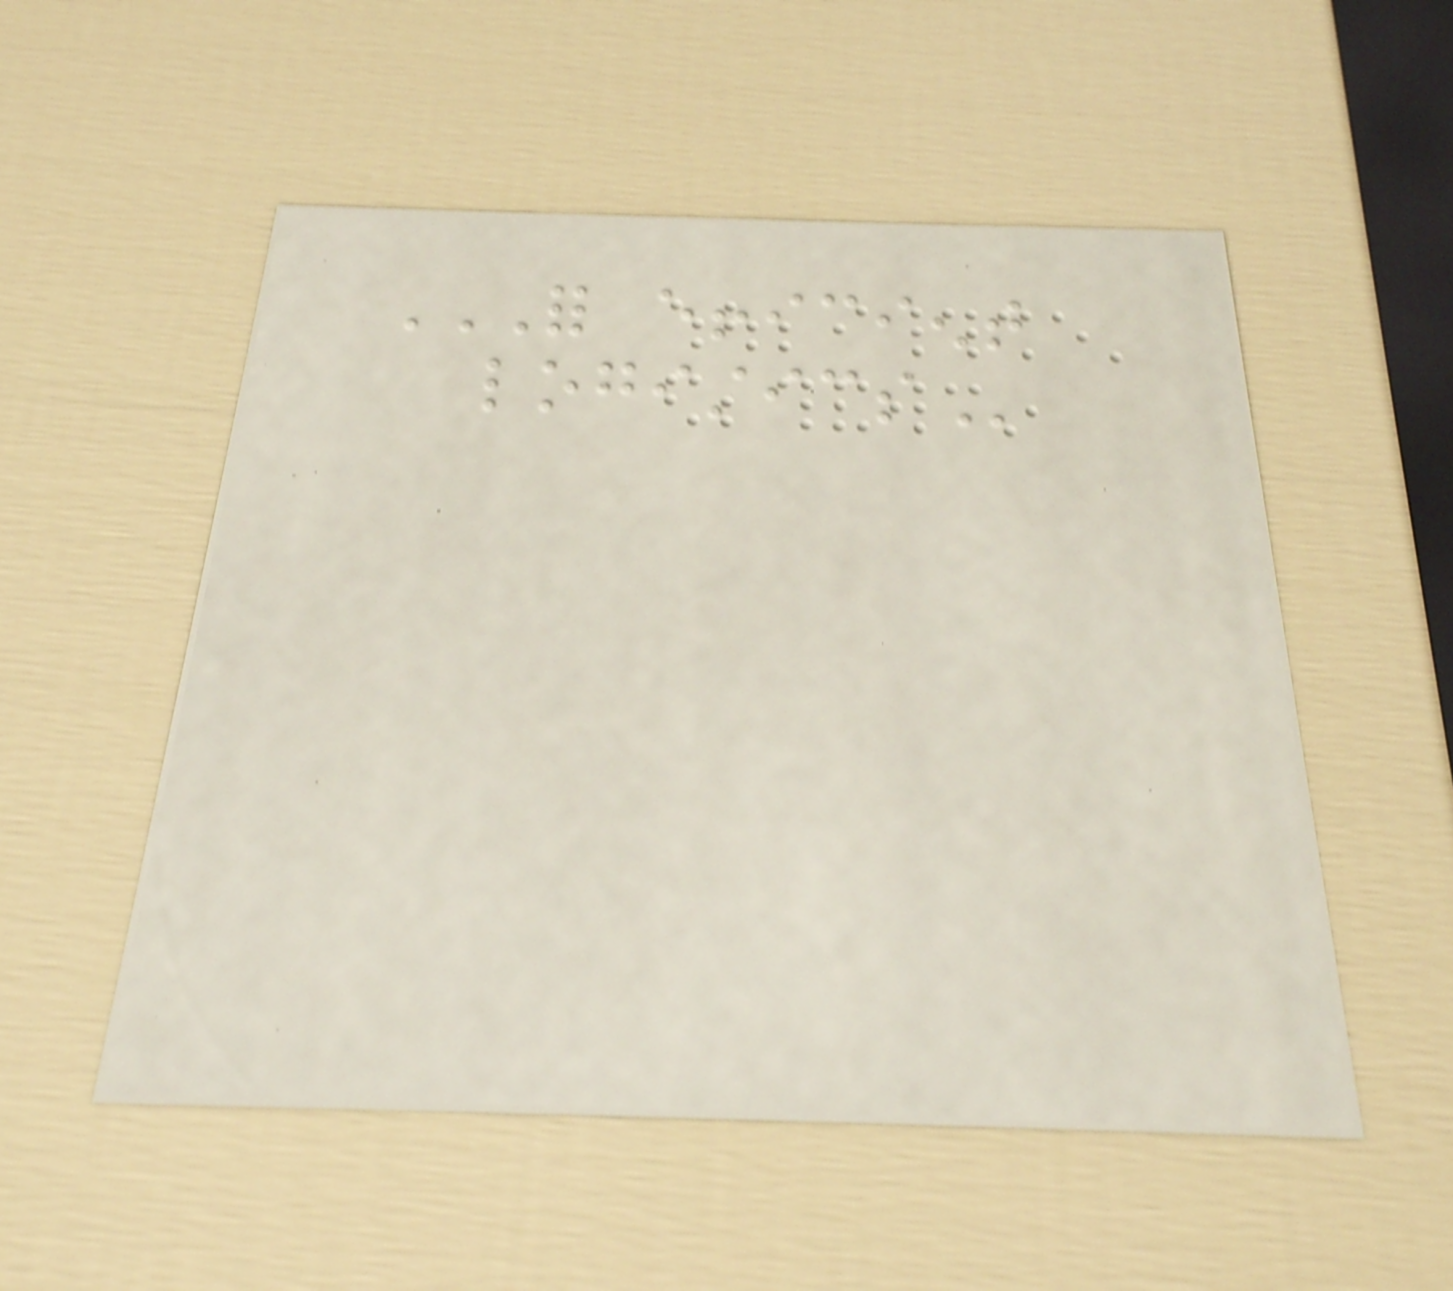FOR EFFICIENT
LOGISTICS
